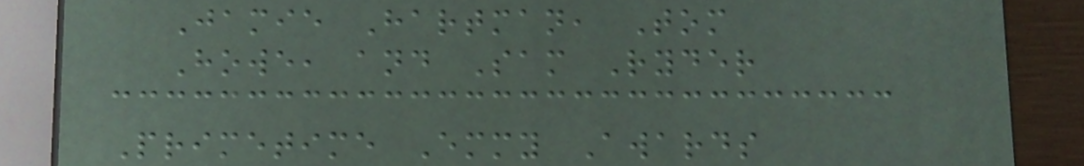Jamie Hartman, Tom
Howe, and Sam Ryder
Primetime Emmy Awards
